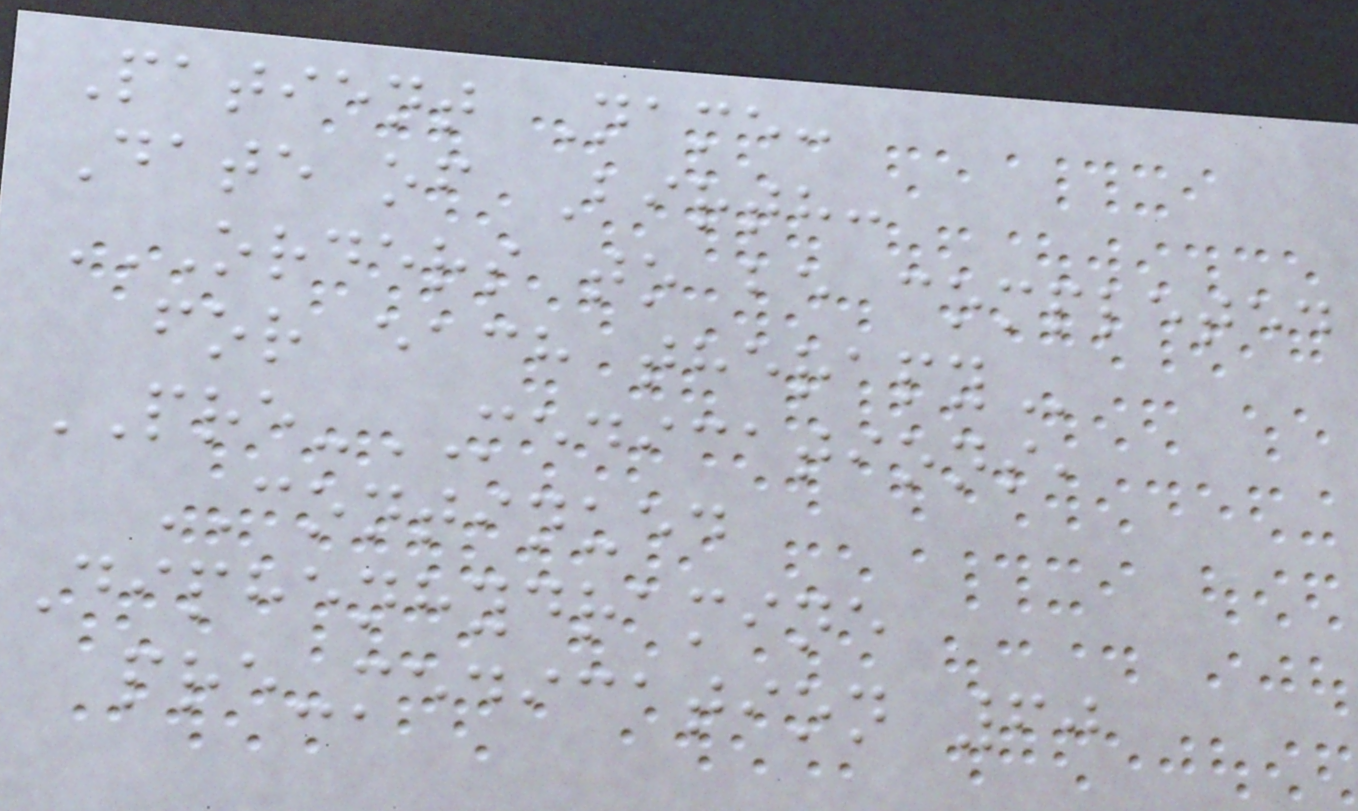Patient Name:
Date of Birth:
ORDERS TO BE COMPLETED
FOR EACH THERAPY
PRE-MEDICATIONS,
CONTINUED
Diphenhydramine
pre-medication 60
